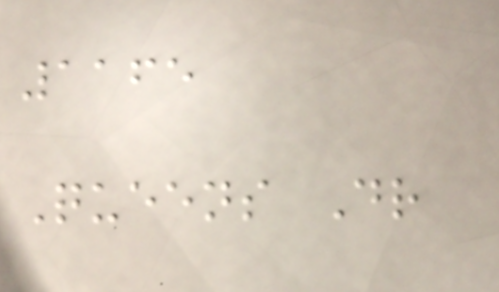1165
Queens Dr
